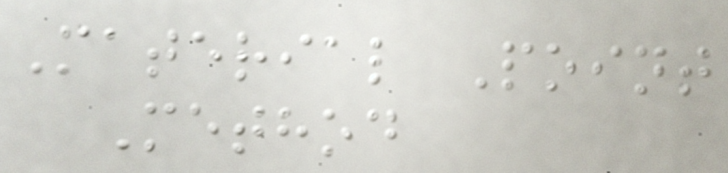Material Point
Method
